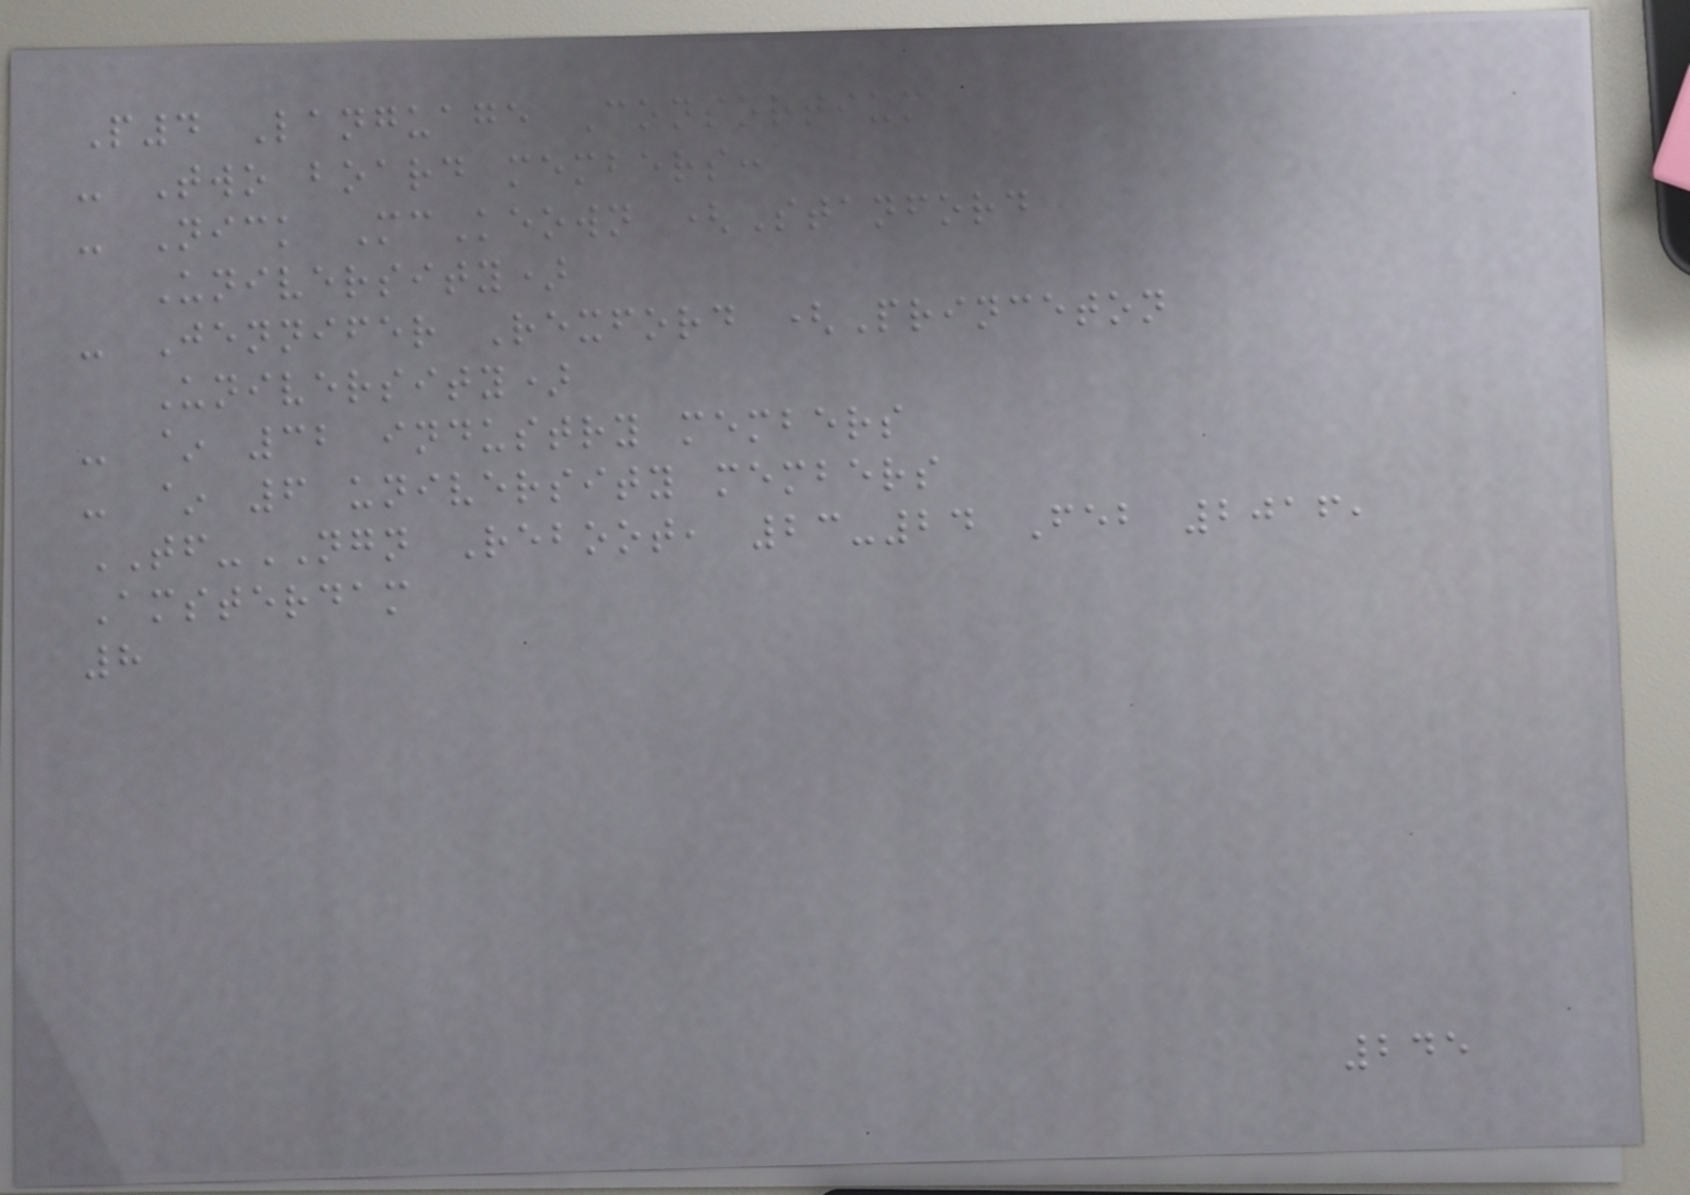P4 Language Consortium
- Two board members:
- Nick McKeown (Stanford
University)
- Jennifer Rexford (Princeton
University)
- ~ 32 industry members
- ~ 6 university members
TF-NGN Reboot, 23-24 Feb 2016,
Amsterdam
8
245
